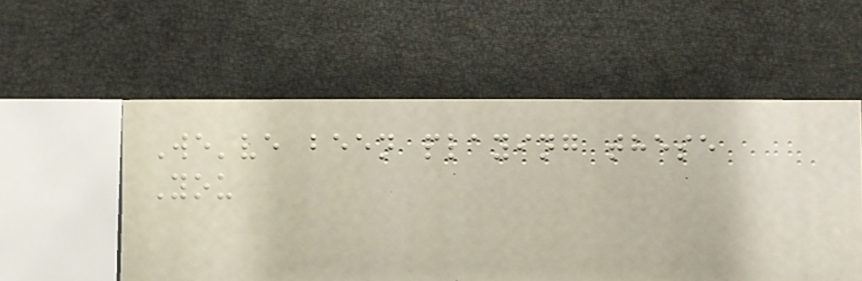We've been playing these
You
